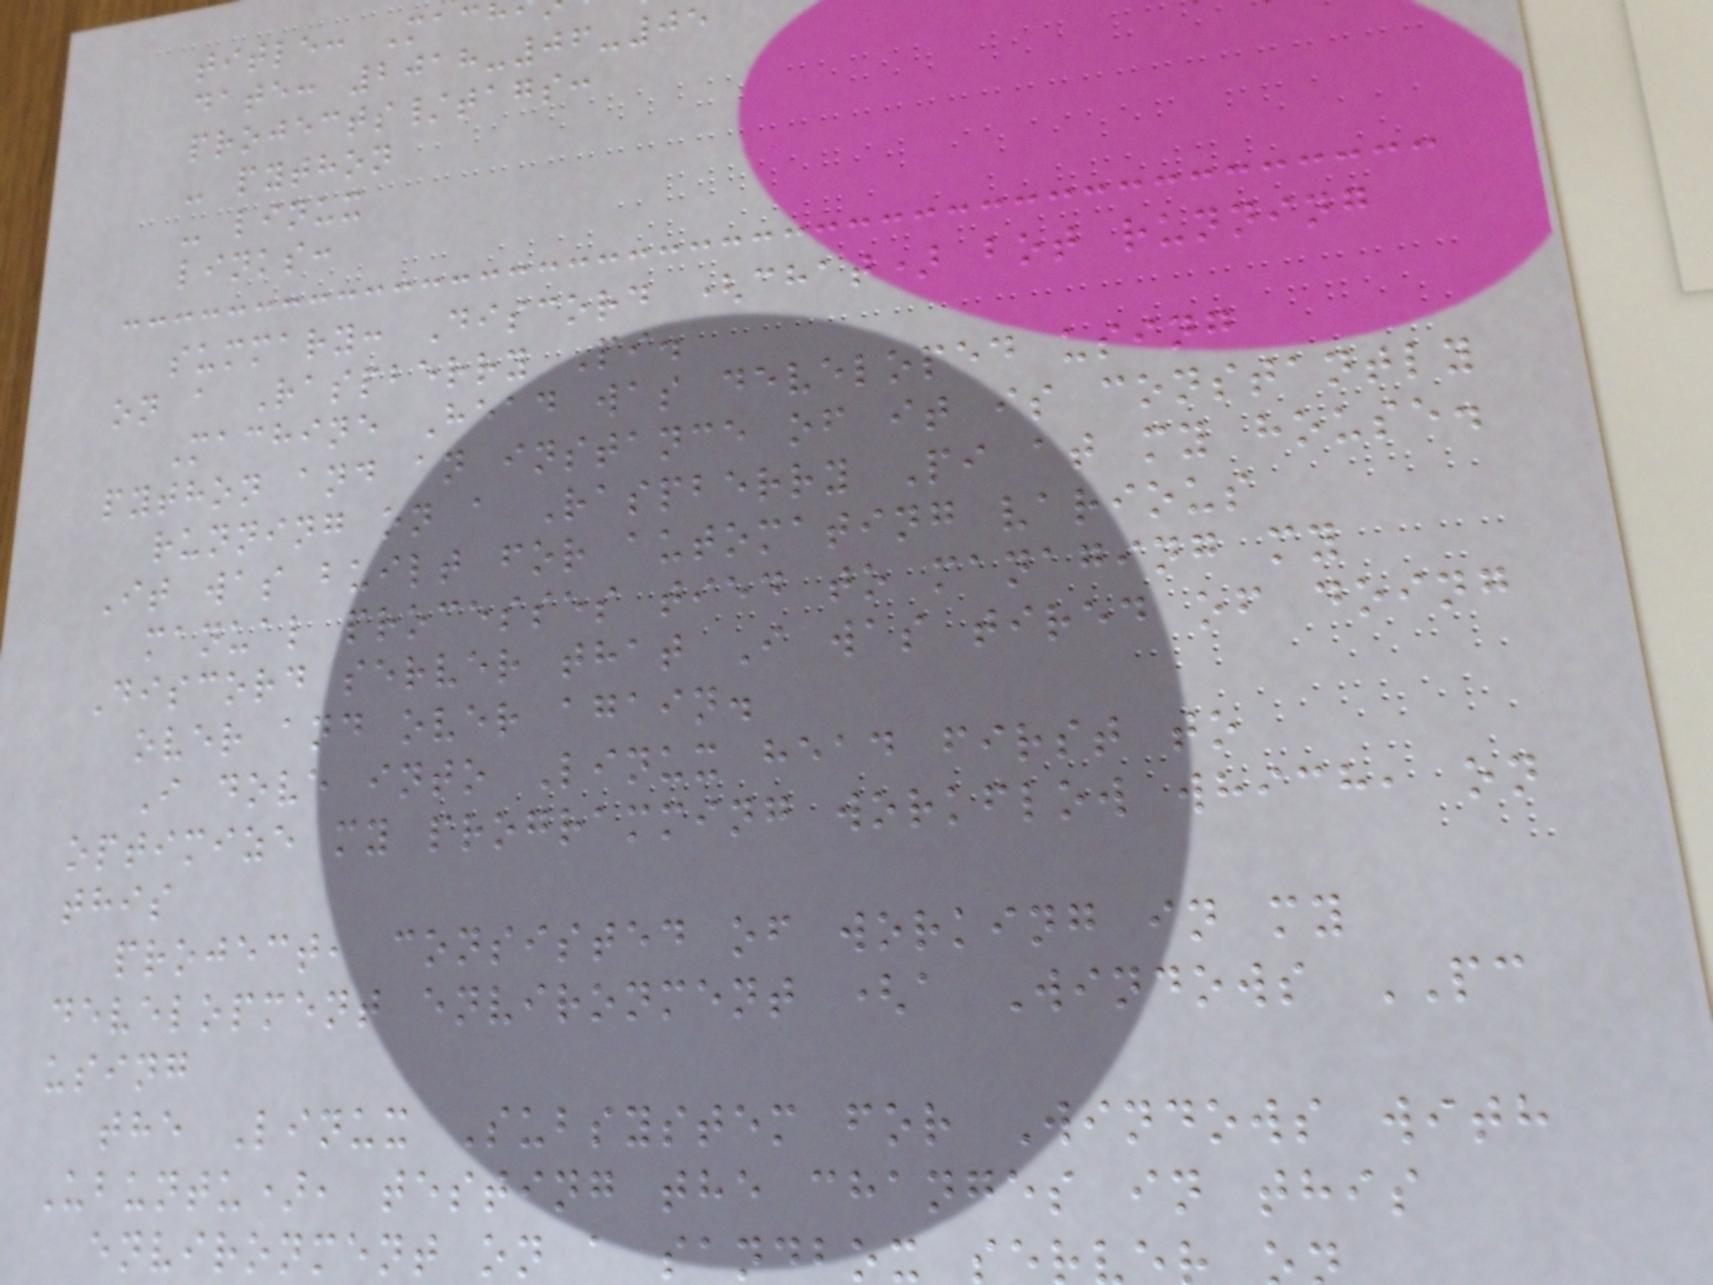title: Mac
date: 2018-06-05
projects/tags:
- python
- linux
links:
summary: Discord (chat) bot running
on a Raspberry Pi.
Machine Head was developed using
python and an instance of it is constantly
running on a Raspberry Pi at my house.
It was built for automating various
manual processes tied to managing my
Discord server that I was tired of doing
over and over again.
I dove into Linux head first to
optimize my programming workflow which, on
this
project, consisted of working in my
development environment (a Windows PC
using
the Linux Subsystem for Windows with
Ubuntu), testing the changes in this
environment on a sandbox s
